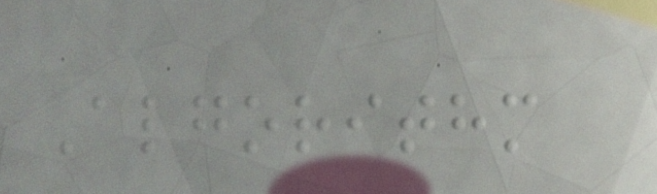Algorithm
